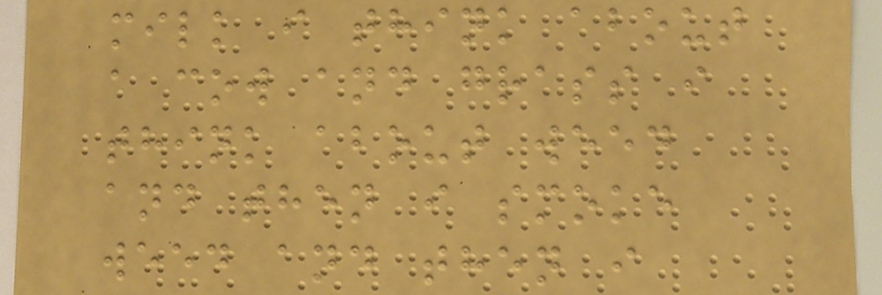milk i think about
a cow and grass i
think about weed
and then i smoke
weed and then i
